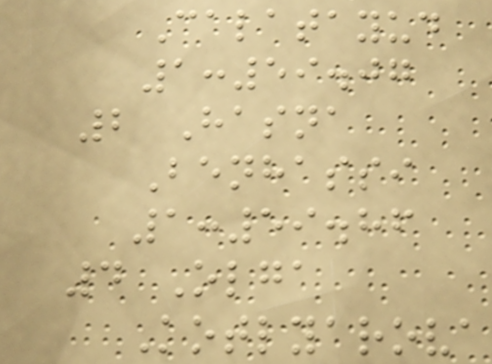Calatayud
1:59.07
2 Hasna
Benhassi
1:59.86
4 Olga
Kotlyarova
